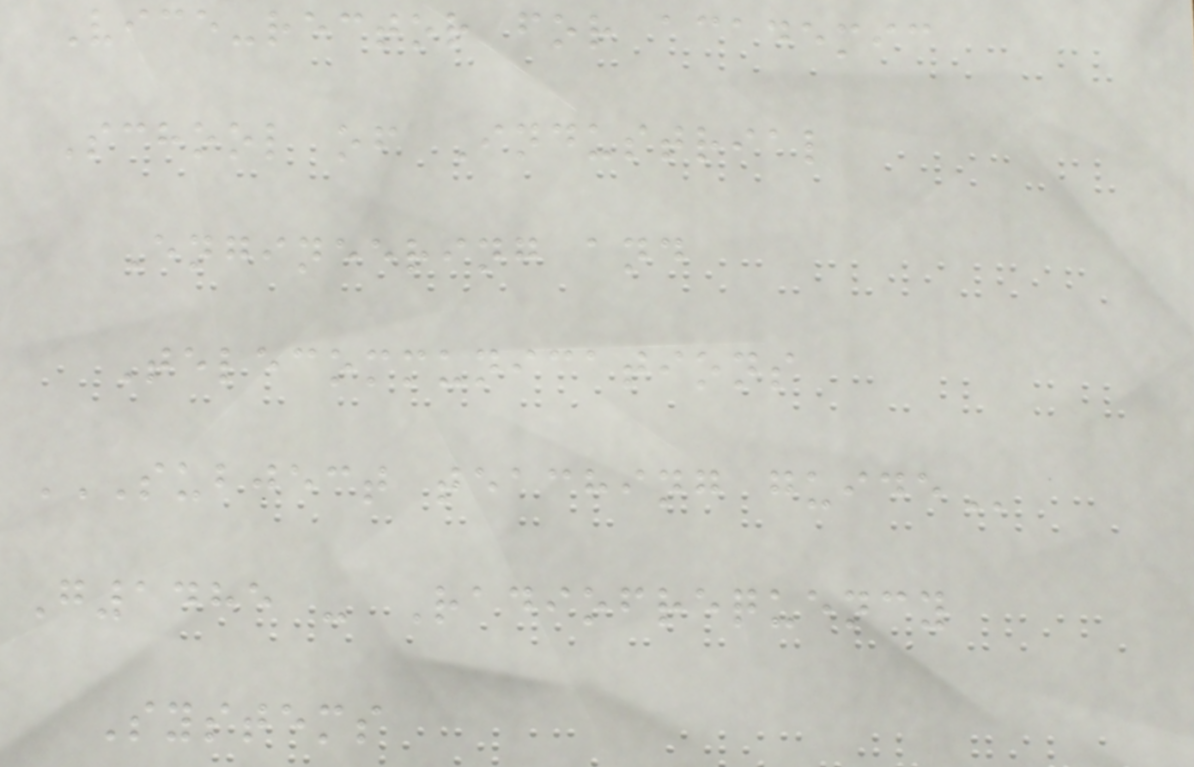Vice-rector for academic
School of Industrial
Engineering and
Telecommunications
SUBJECT TEACHING GUIDE
G1485 - Radiofrequency
Systems
